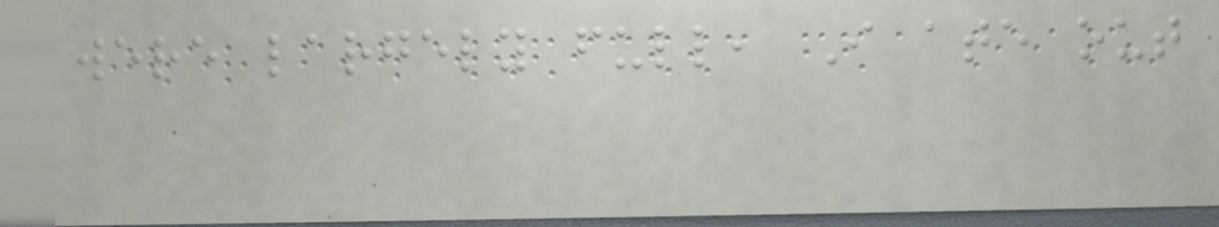were largely full, I ate out
